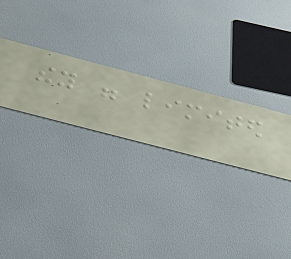they were limited
